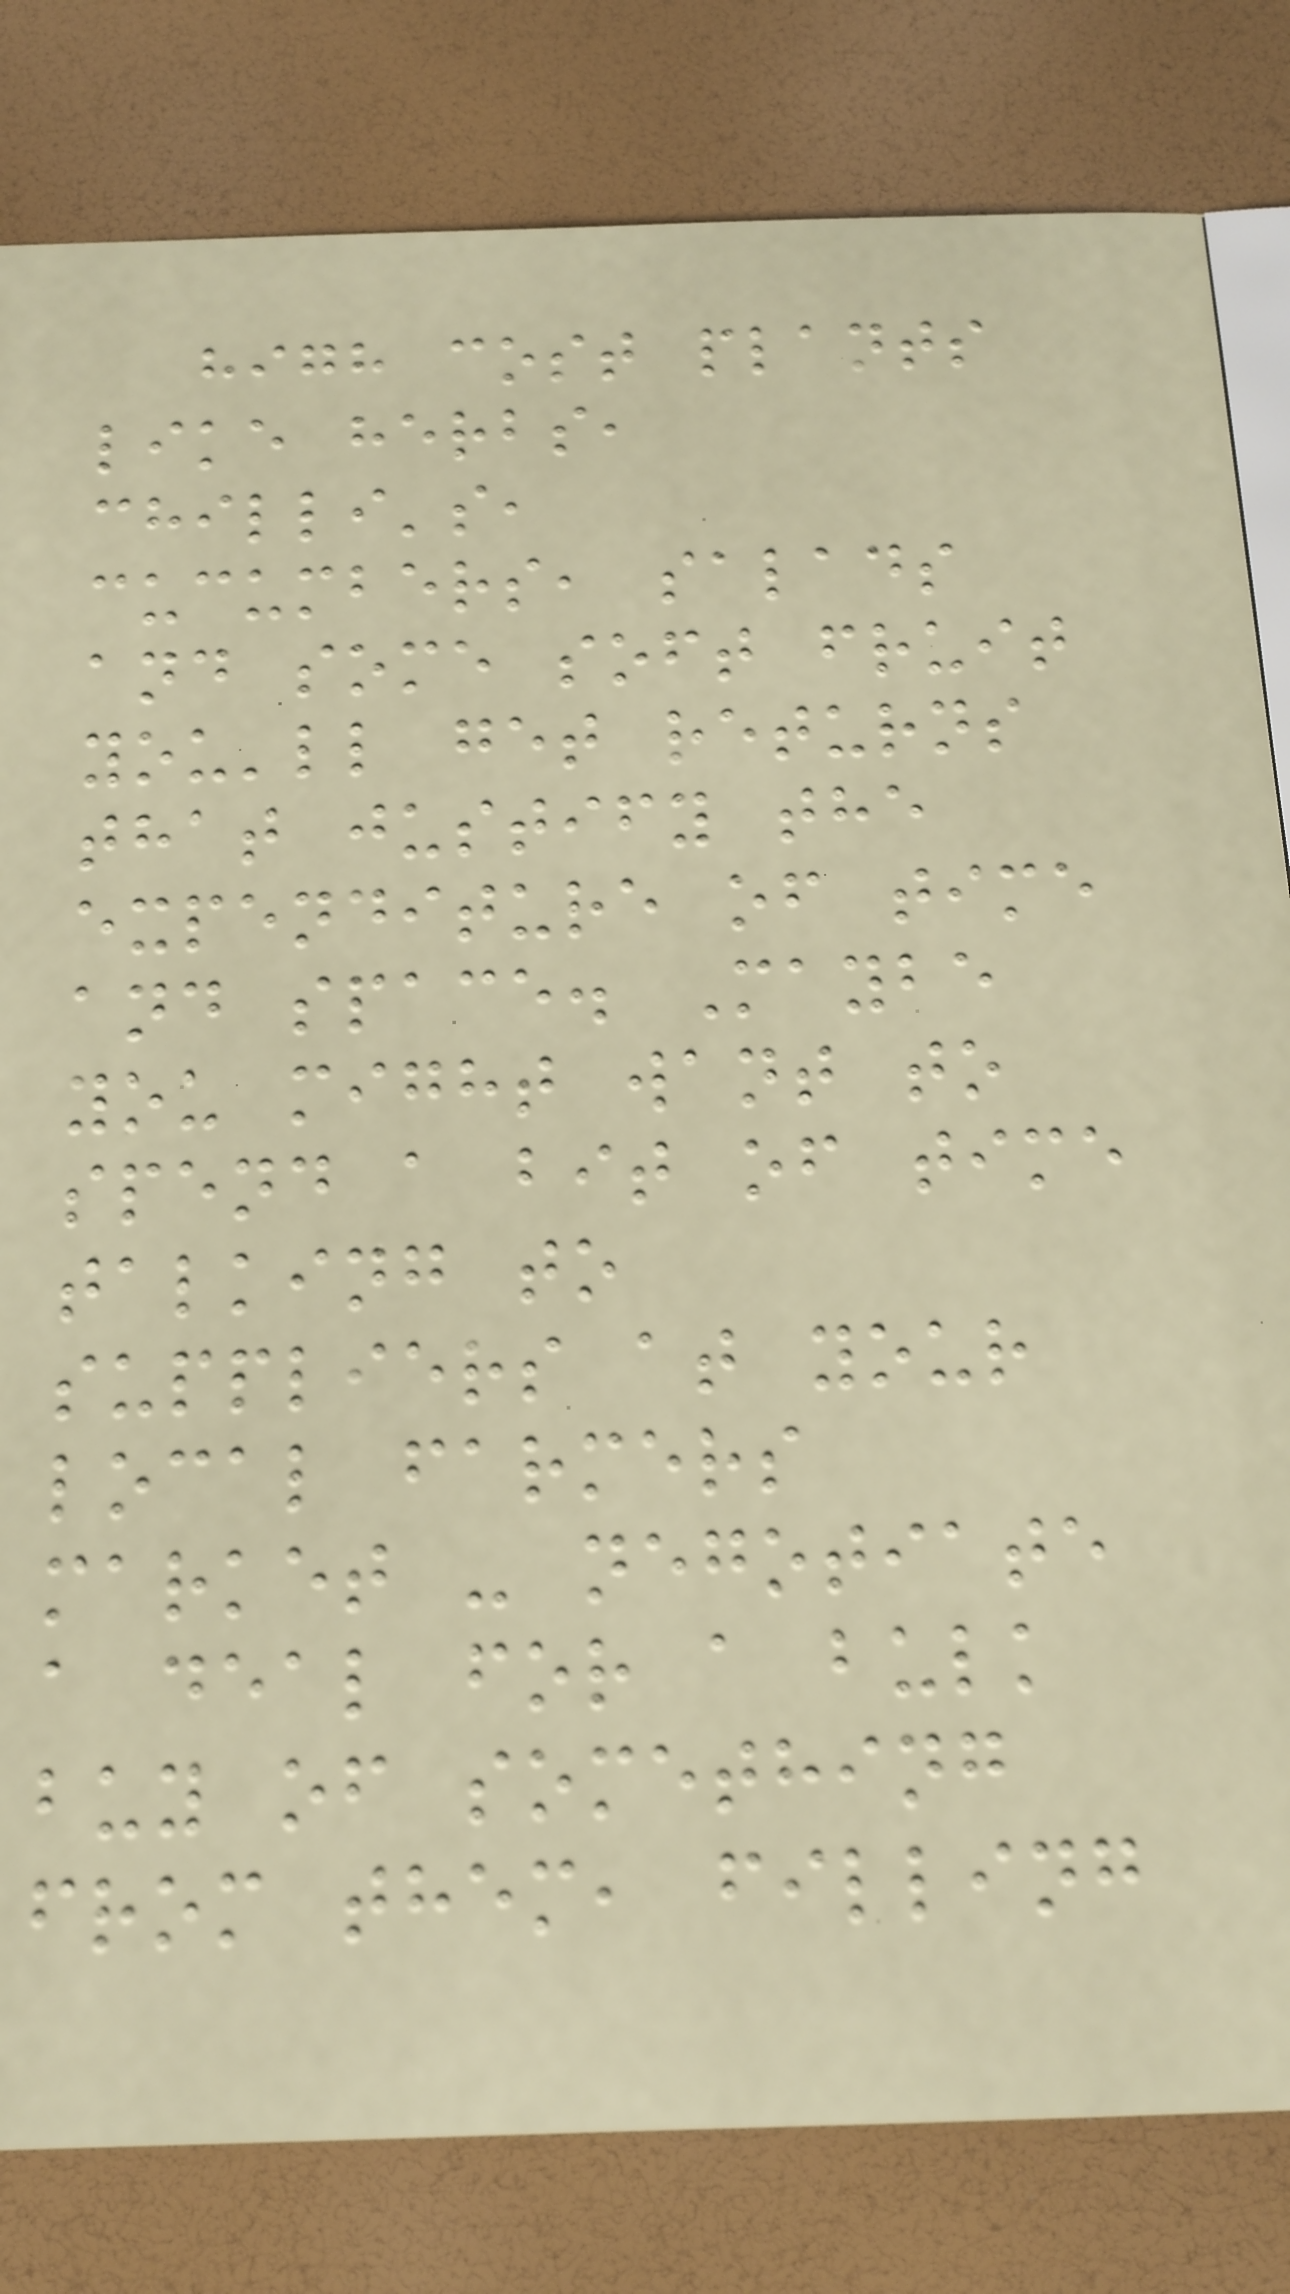high cost plants
like herbs,
chilli's,
cucumbers, salads
and some soft fruit
you'll get returns
that justify the
expenditure of time
and space. Maybe
you might want to
spend a bit of time
talking to
suppliers at your
local farmers
market - negotiate
a deal for a bulk
buy of something
from them, filling
